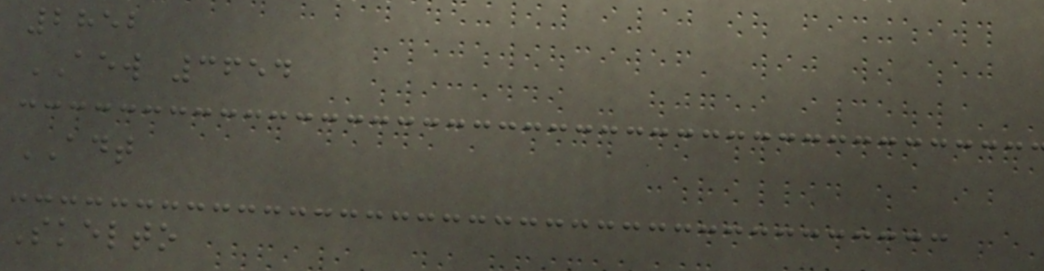2852
AEW 3654
ADT
Skelto
